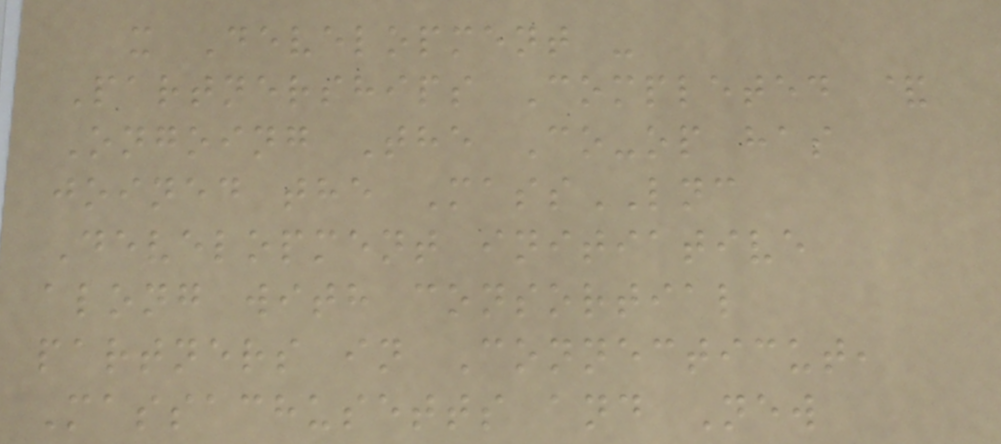x Development -
Partnerships Completed &
Ongoing The Co-op has
joined the MassLNC
Development initiative
along with consortial
partners in Connecticut,
Massachusetts and New
